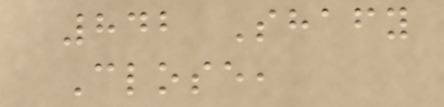842 Shafy
Close,
